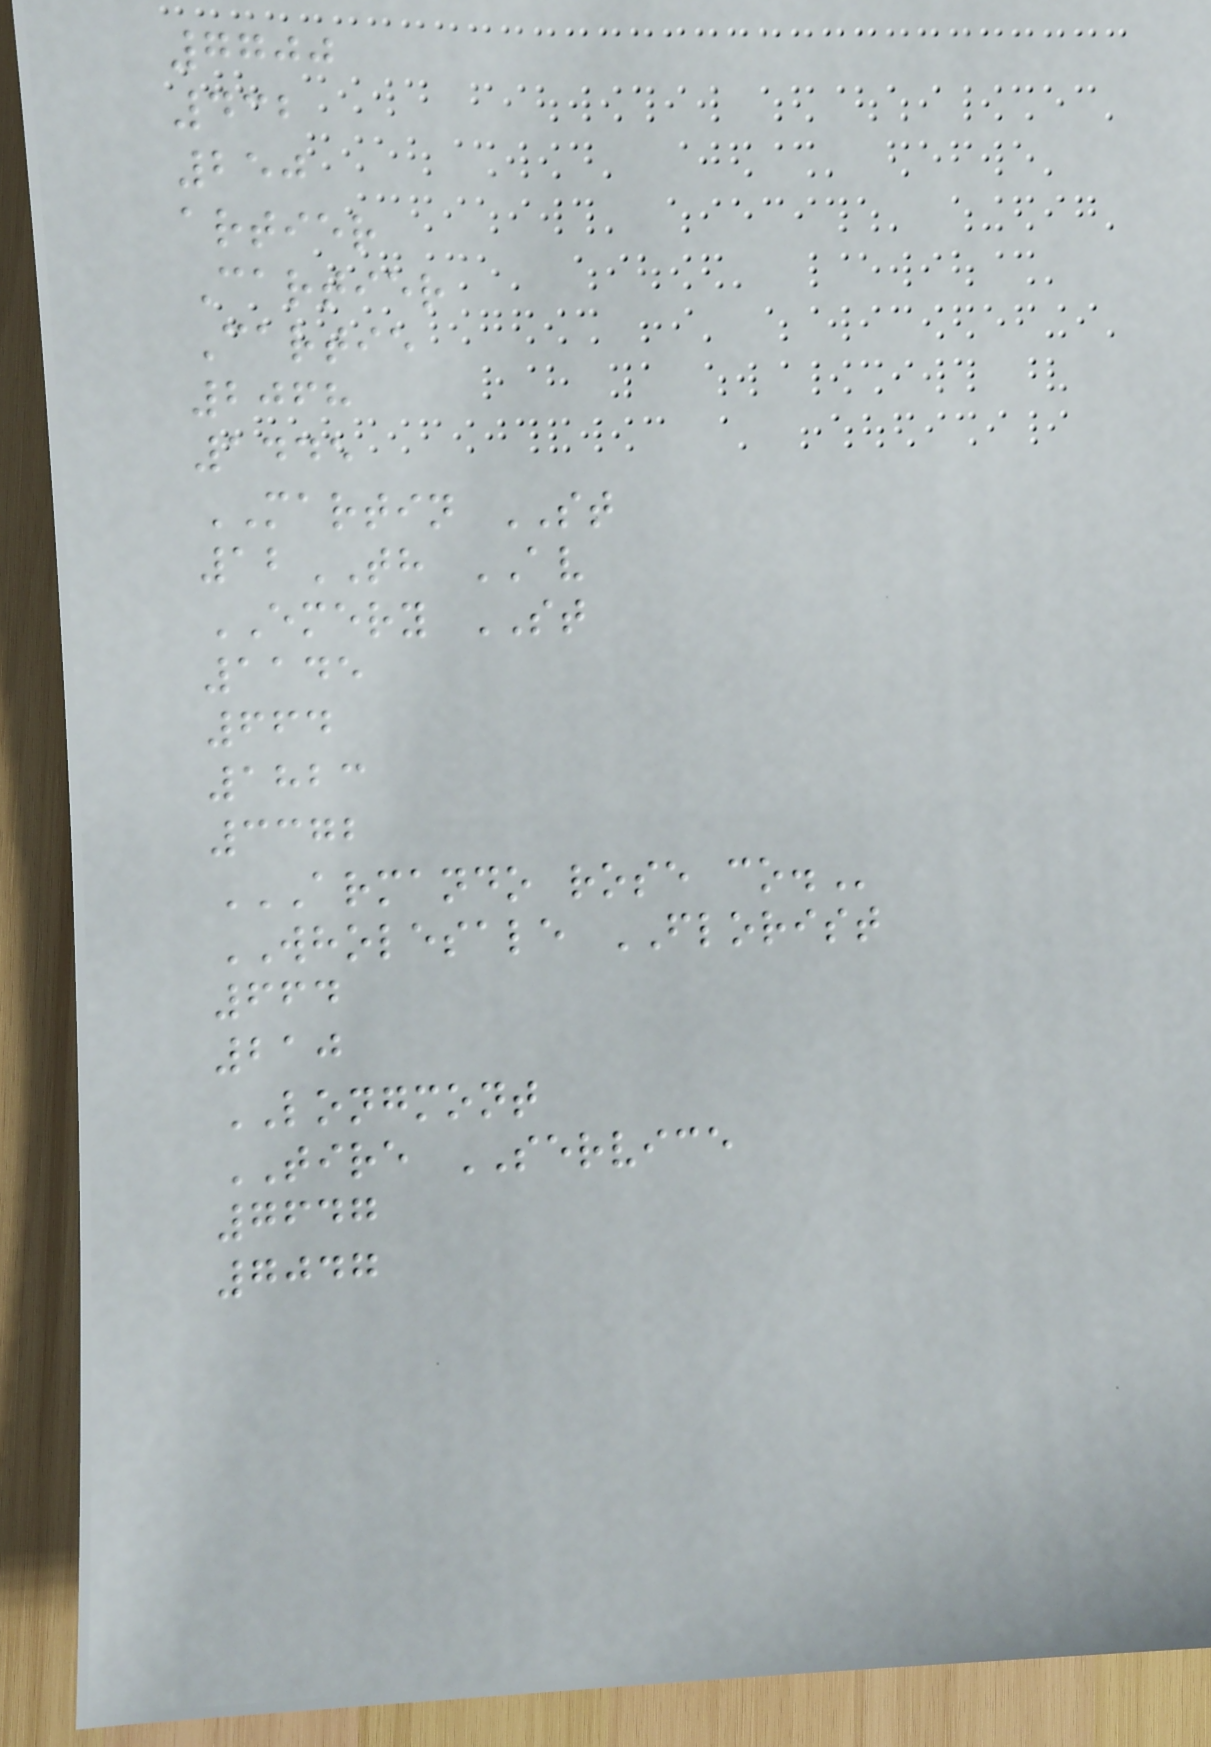7700
432
250
artier
Cartier
Cartie
2068
1445
MARTIN ST
12TH AV
EMERY ST
1145
664
1823
3372
ARMANDO ROSE CO.
WHOLESALE FLORIST
664
210
LONGMONT
TIRE SERVICE
7647
7047
